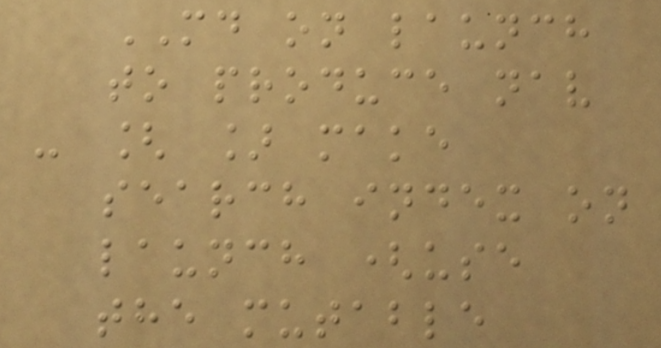MD on launch
to produce nav
- [ ] make
search index on
launch (use
the mutable
